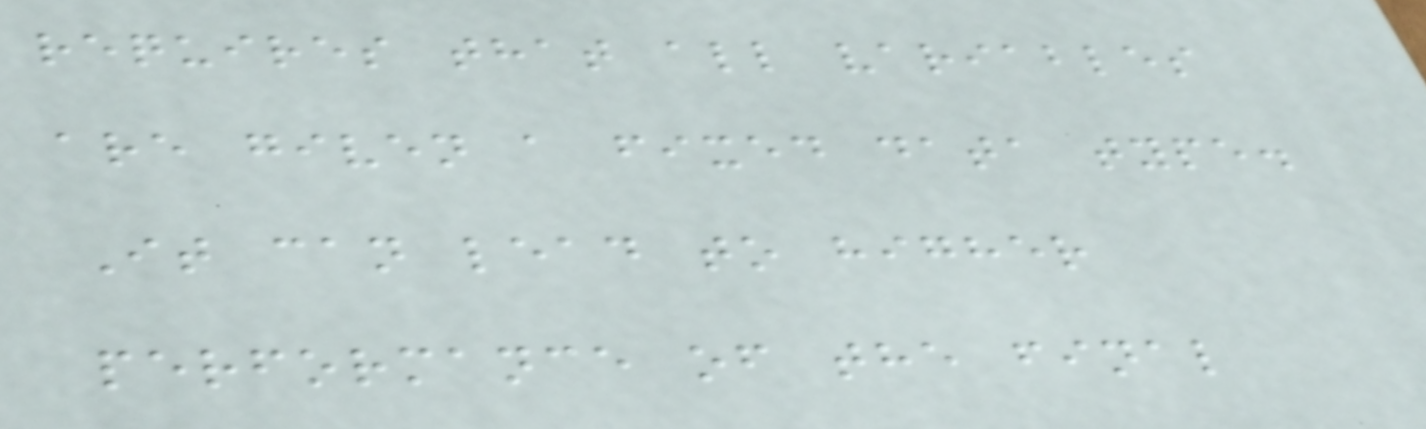requires that all variables
are given a fixed data type.
It can lead to higher
performance of the final
